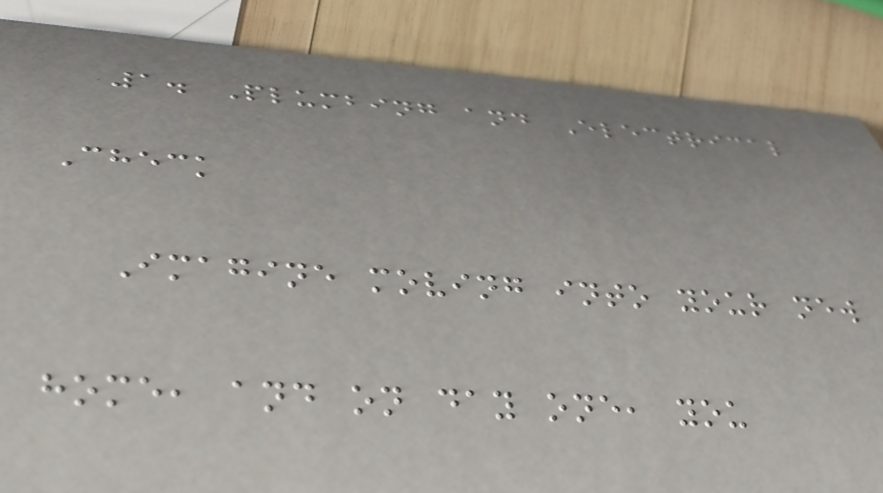1. Plumbing and Electrical
Check
Imagine moving into your new
home, and on day one, you
